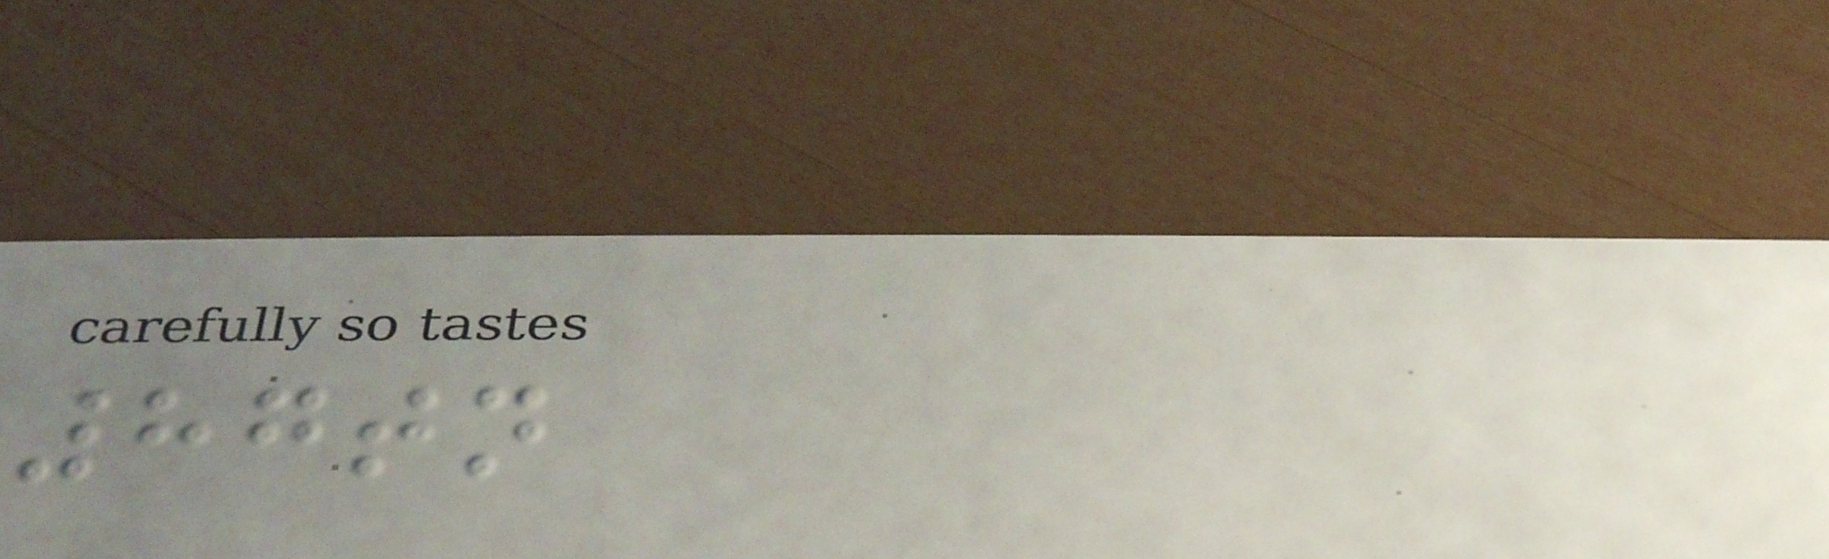87tn
